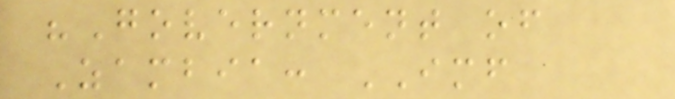"Government of
Zambia: IMF
